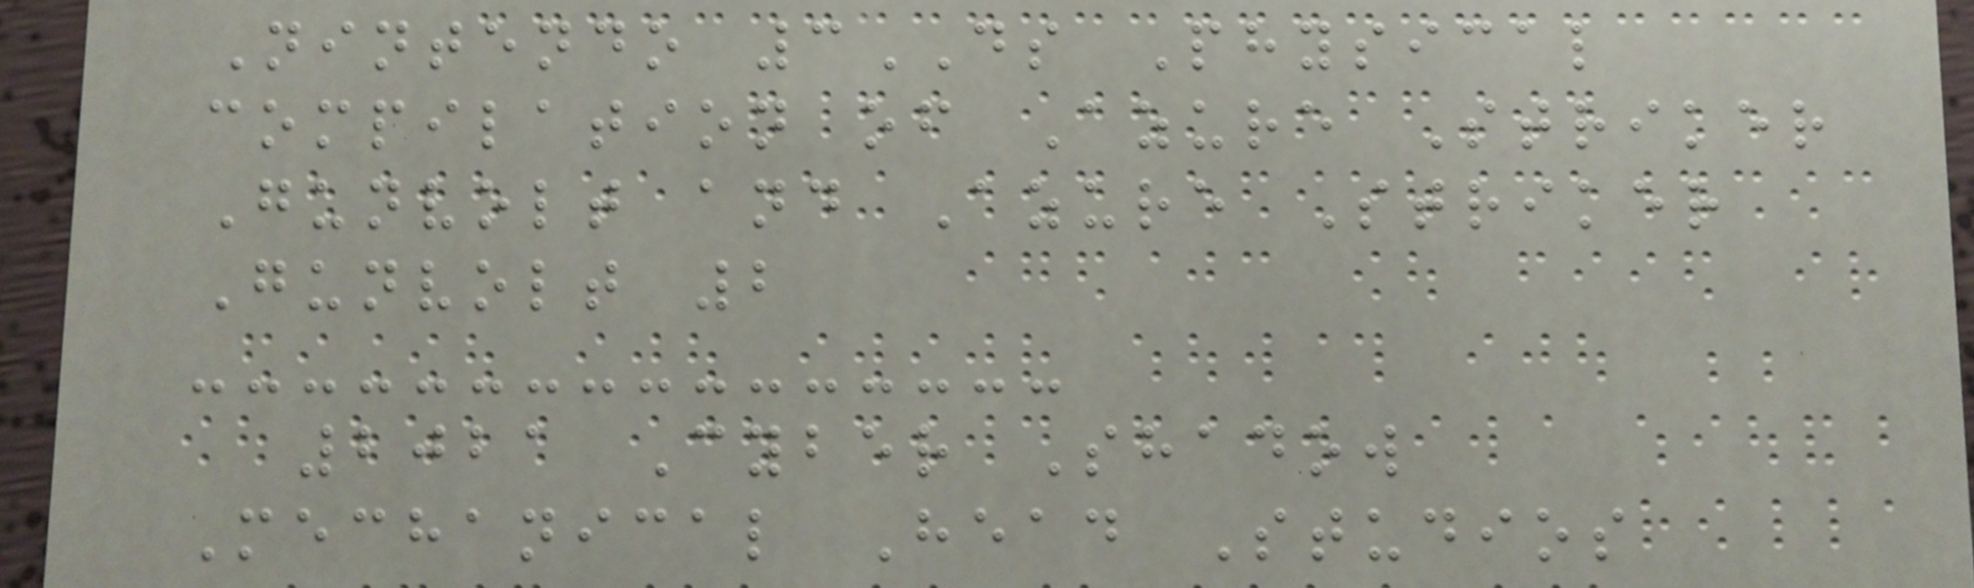Nintendo 3DS Physical
compilation of Azure Striker
Gunvolt and Azure Striker
Gunvolt 2
2021 Cyber Shadow
Mechanical Head Studios
